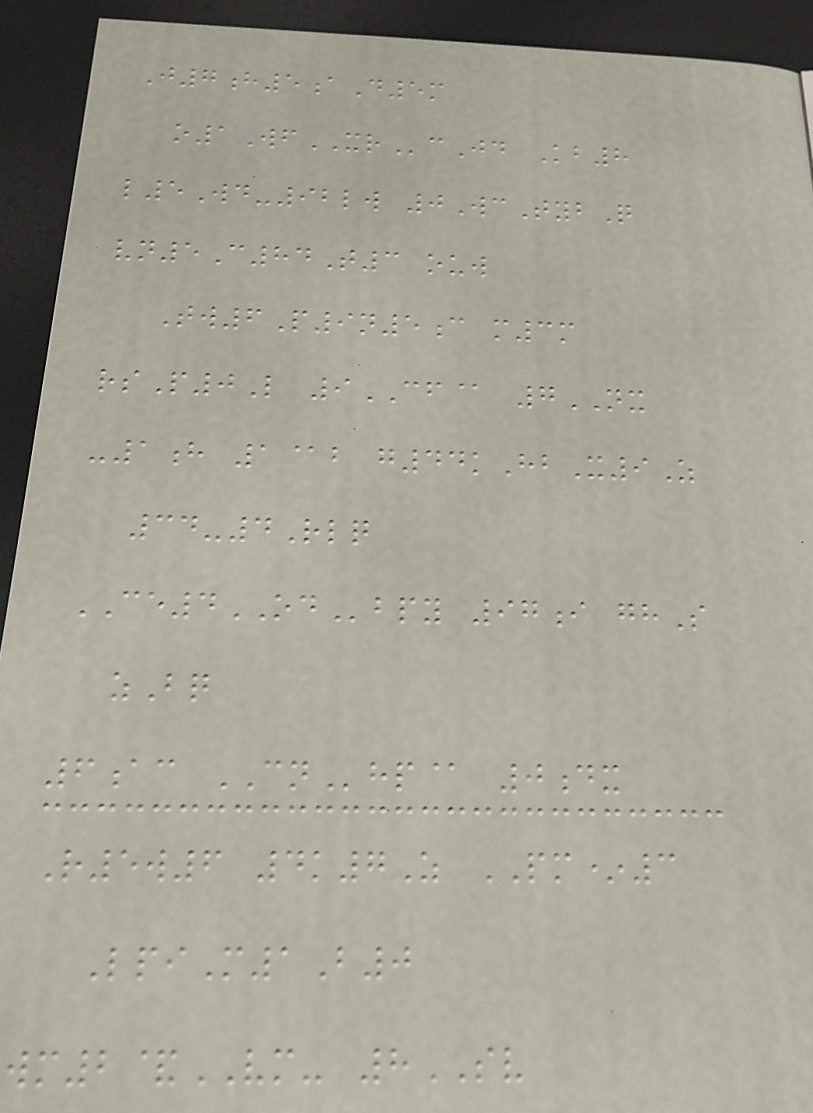J7h5aD5m
o1WfXRcJd Kb8
l5Wd-92lw 0WcTybQ
vn5C84T3 ouw
Tw6P9n5c m3m
rsP0L 9CF@ 7NX
-1h 1@b g44kHbX9Z
34-4Rlq
CE4ODbpy 97i ghS
zBq
6ac CNhp@ 0dx
R5w6 4k7Z PM*3
LpiM1B0
wm2&VM- 8SV
